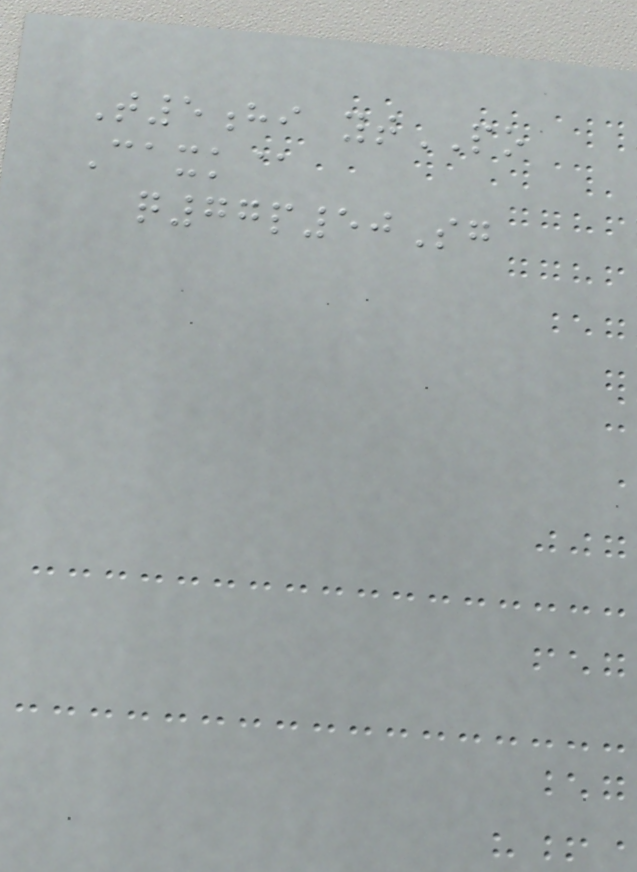T5hi ytPO
Caxk@
q77p50Sg
